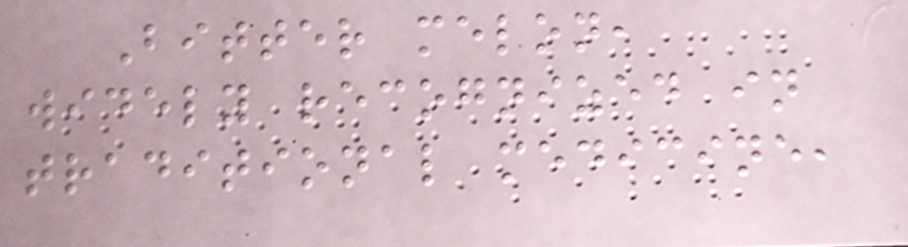Bitter melon,
widely recognized in
traditional medicine,
